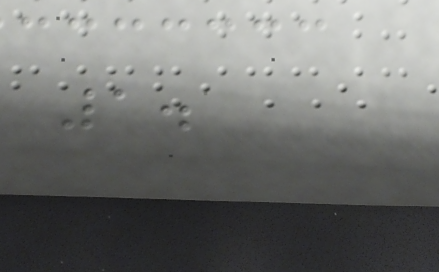1.
